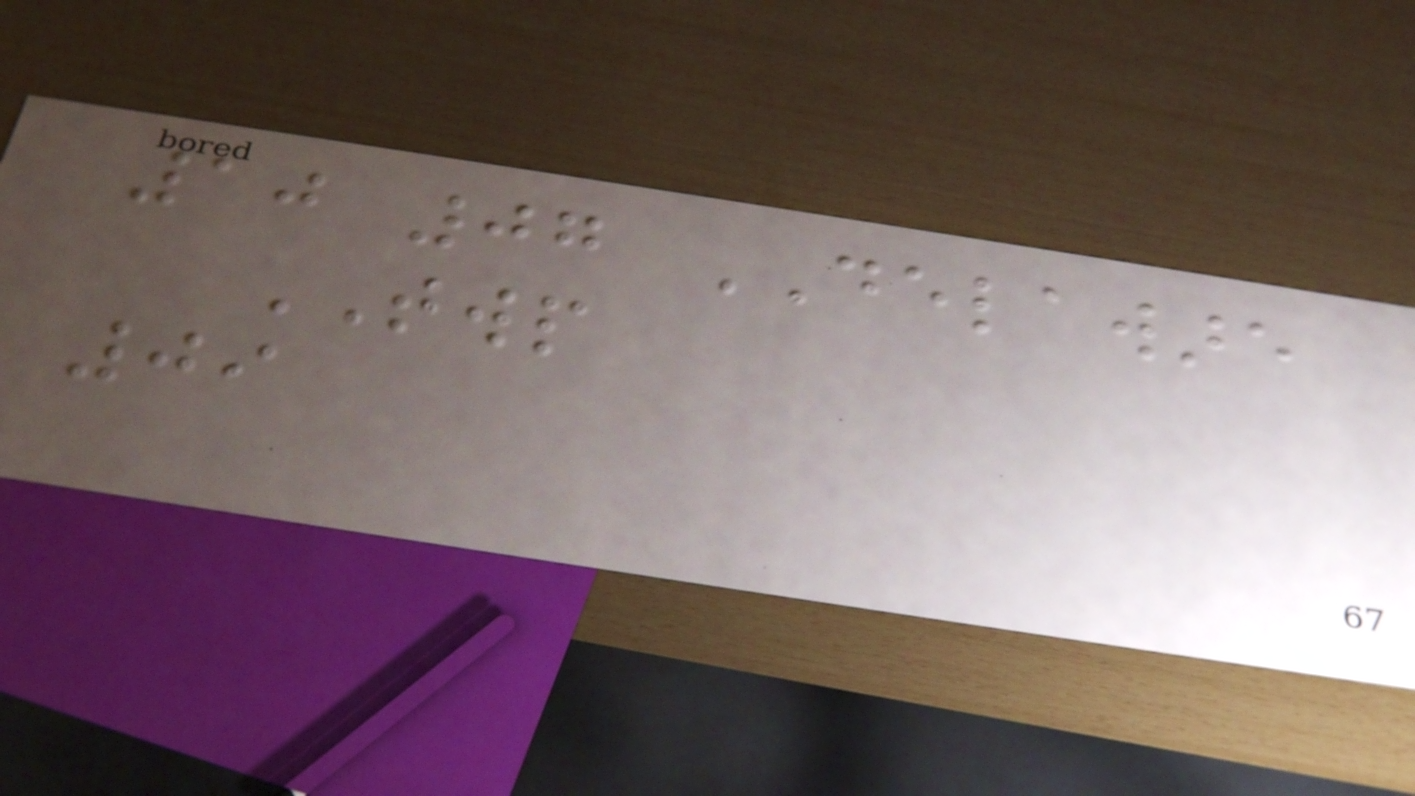10 07 DELAWARE
TWP
09
